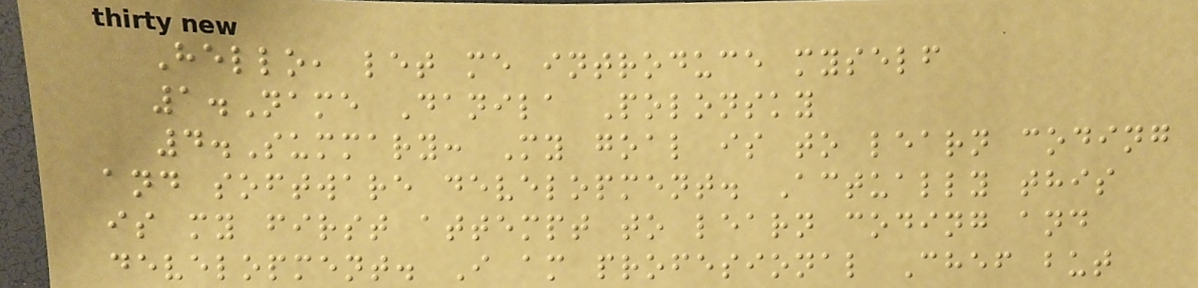Hello, let me introduce myself
1.Name Danila Polonsky
4.Summary: My goal is to learn coding
and software development. Actually this
is my first attempt to learn coding and
development. I am profesional Chef but
